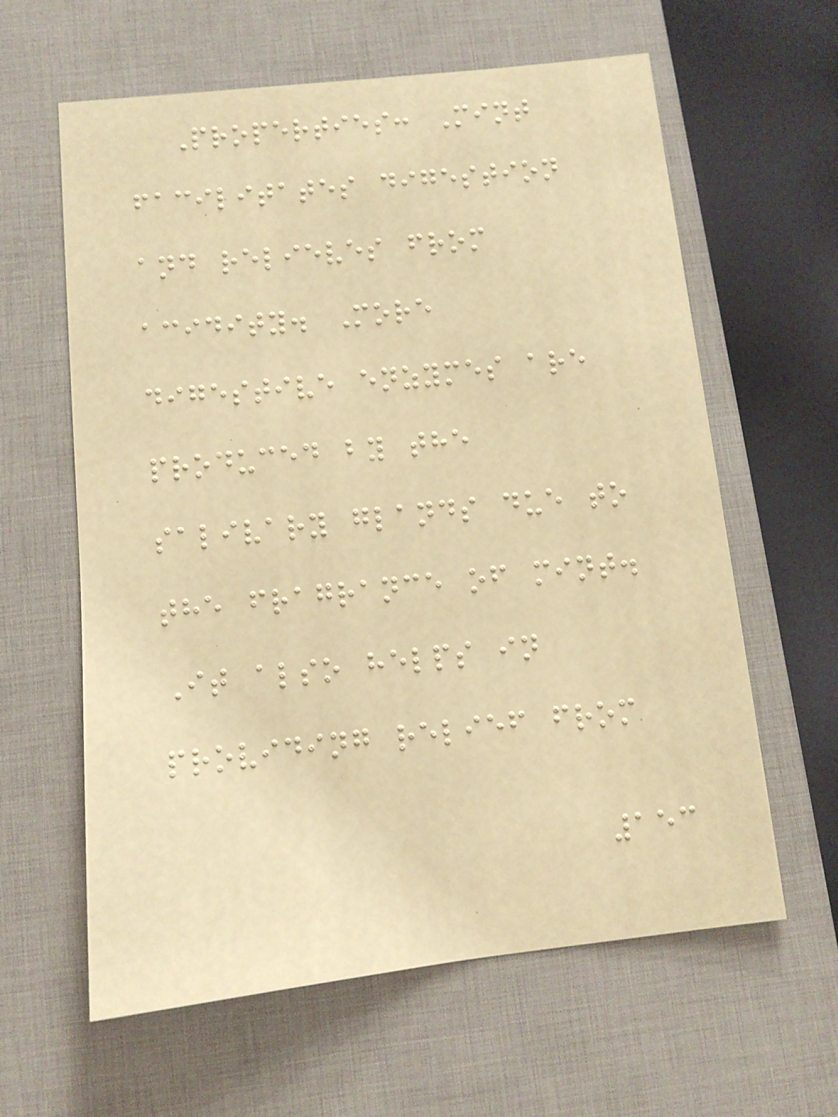Properties: Mint
facilitates digestion
and relieves from
acidity. More
digestive enzymes are
produced by the
salivary glands due to
the fragrance of mint.
It also helps in
providing relief from
153
